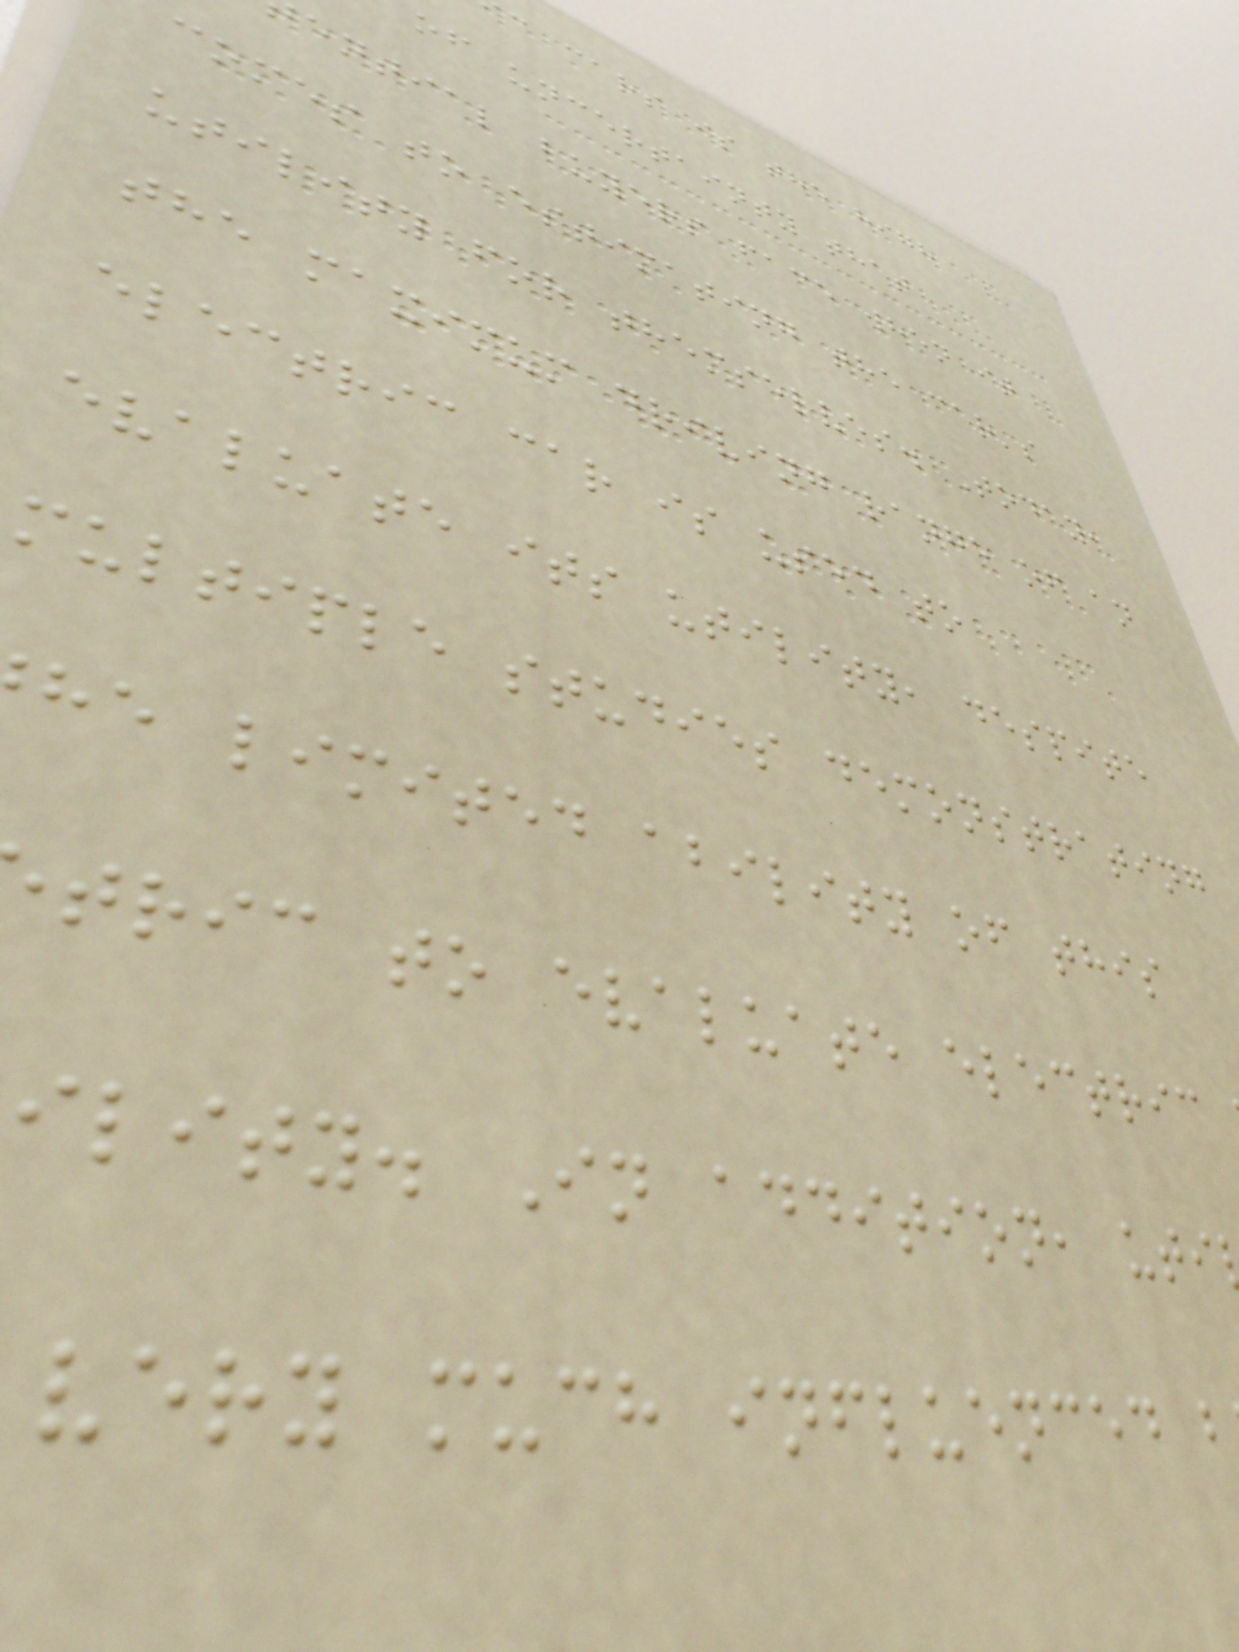c cars is the high
of uncertainty that
ential buyers face when it
comes to estimating the car's
utility for themselves. Today,
the maximum driving range of an
electric car is used to
evaluate its utility, despite
multiple studies demonstrating
he limited ability of this
tric to evaluate electric
ility. In addition, uti
very much influenced b
